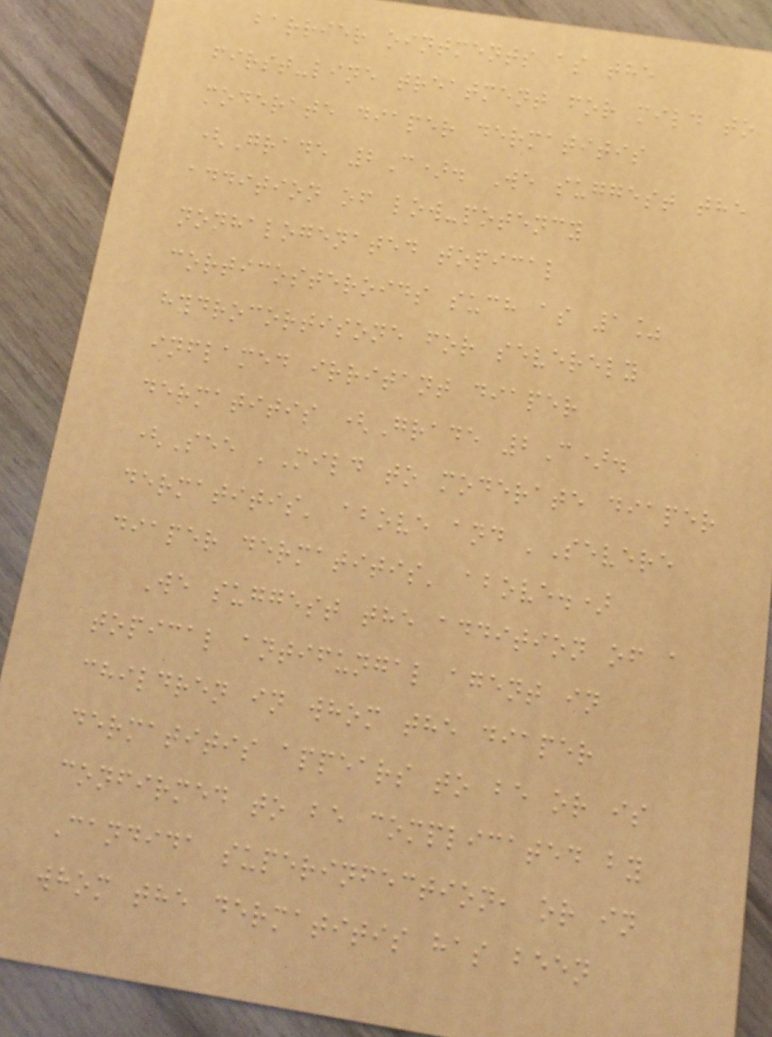barrier ointments as the
first-line treatment for mild to
moderate diaper dermatitis
(Grade 2C). We suggest the
addition of low-potency
nonhalogenated topical
corticosteroids such as 1%
hydrocortisone for severely
inflamed irritant diaper
dermatitis (Grade 2C).
(See 'Mild to moderate diaper
dermatitis' above and 'Severe
diaper dermatitis' above.)
We suggest the addition of a
topical antifungal agent in
children in whom the diaper
dermatitis appears to be or is
confirmed to be complicated by
Candida superinfection, or in
whom the dermatitis has been
